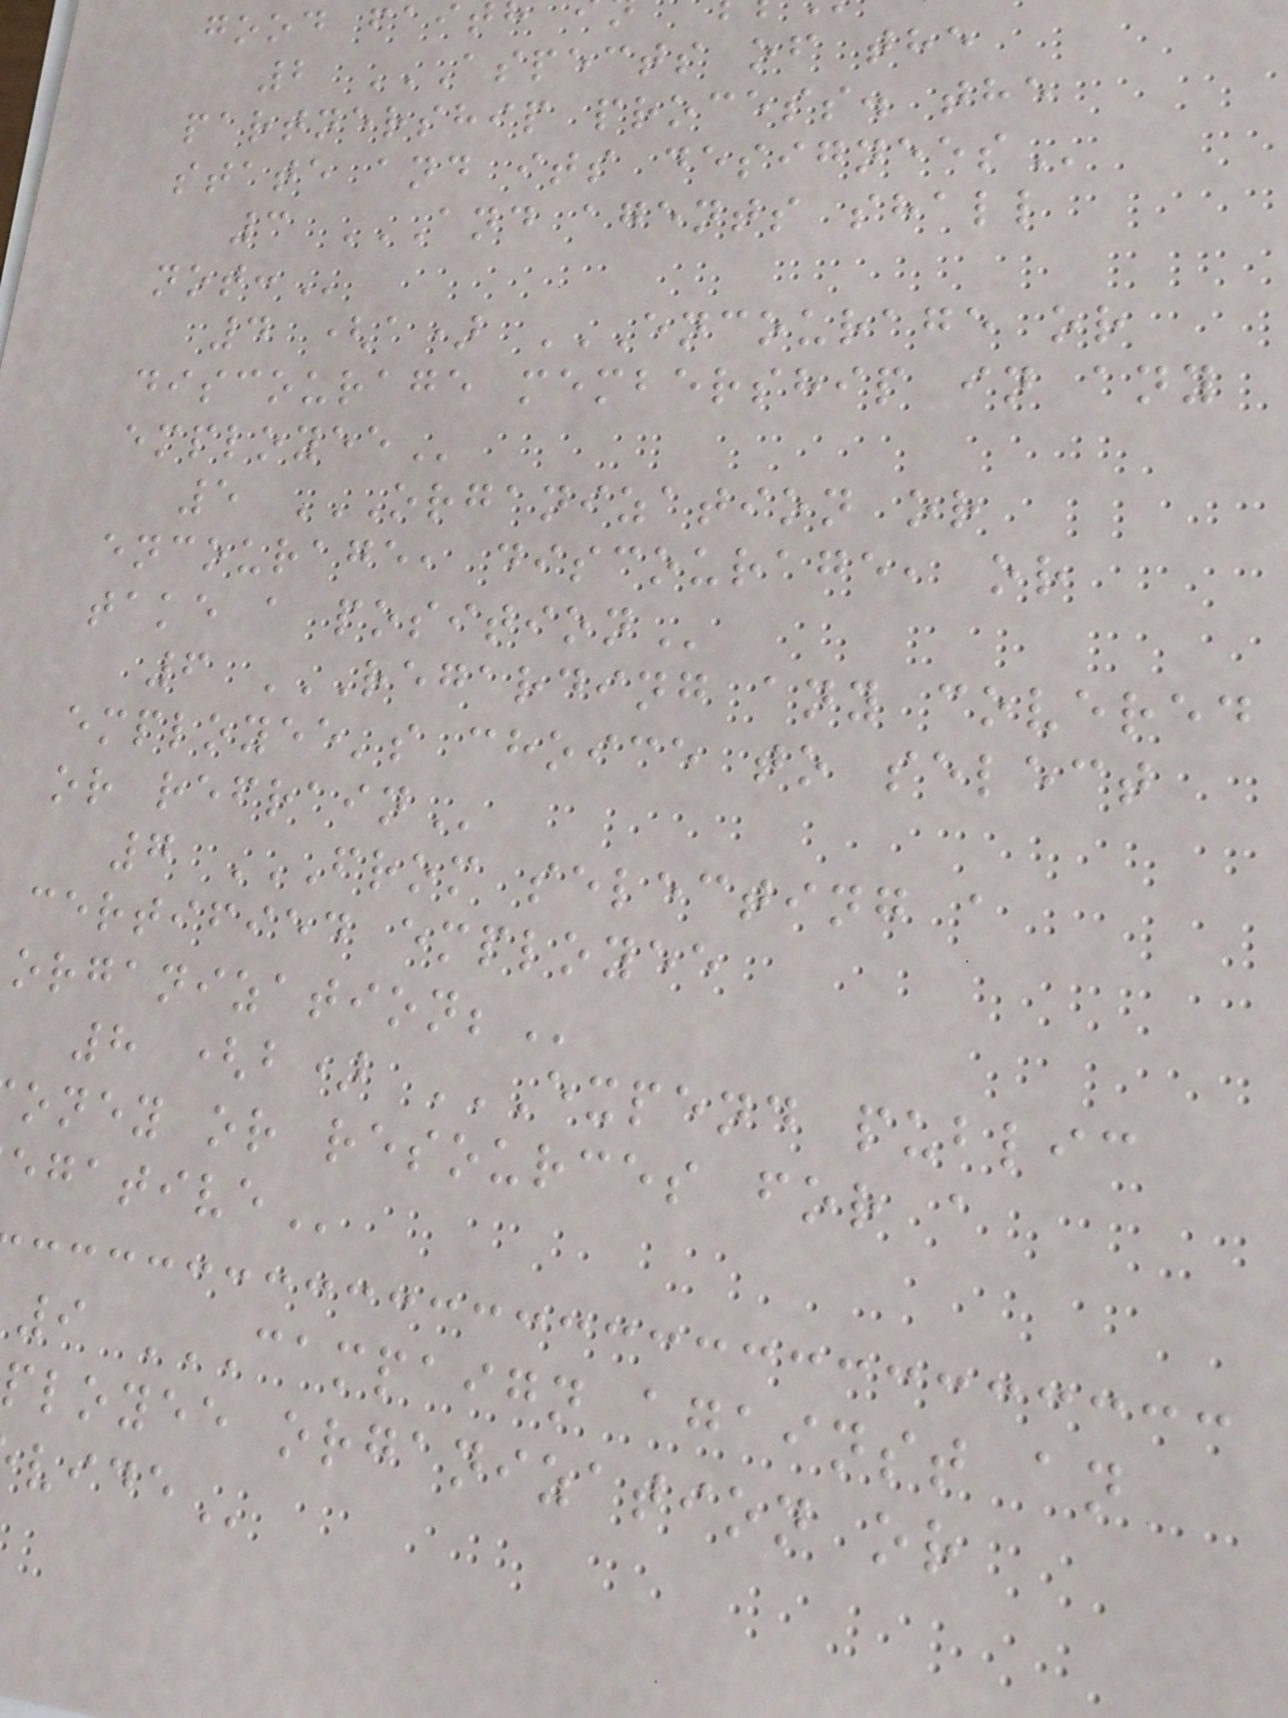2 ASPECTS OF THE
partnership process. the
state and its
3 AND AGENTS SHALL
4 (a) ENCOURAGE OR
discourage membership in any
5 ORGANIZATION OR
encourage, discourage, or
take a
6 REGARDING ANY COVERED
employee's choice to select
7 FROM SELECTING A
certified employee
8 (b) EXPEND PUBLIC
oney or resources for a
9 CAMPAIGN AGAINST AN
ployee organization or
